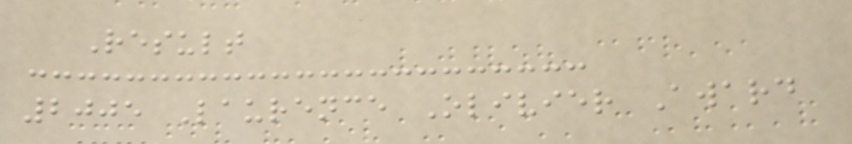Result
2005 Laurence Olivier Award
